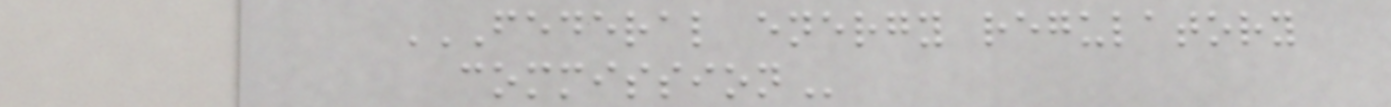FEDERAL ENERGY REGULATORY
COMMISSION
